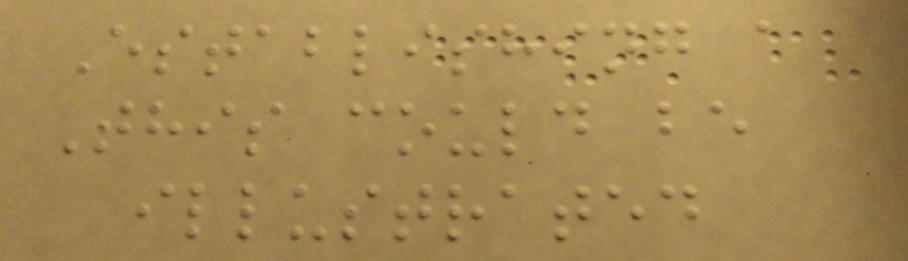Establishing a
This could be
illustrated
